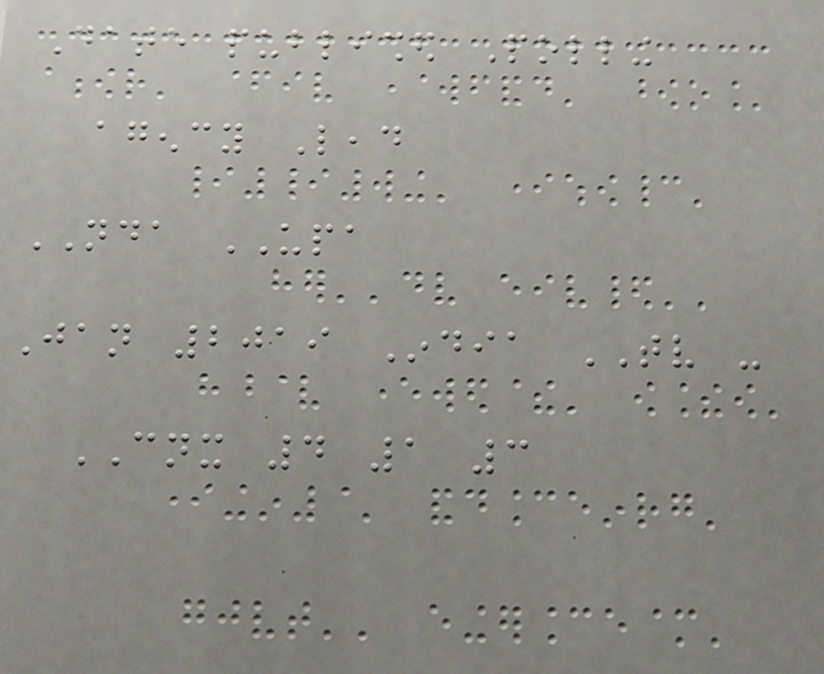Date published Polling
agency Lead
NDA UPA
Jan 2019 India TV -
CNX 4 1 3
